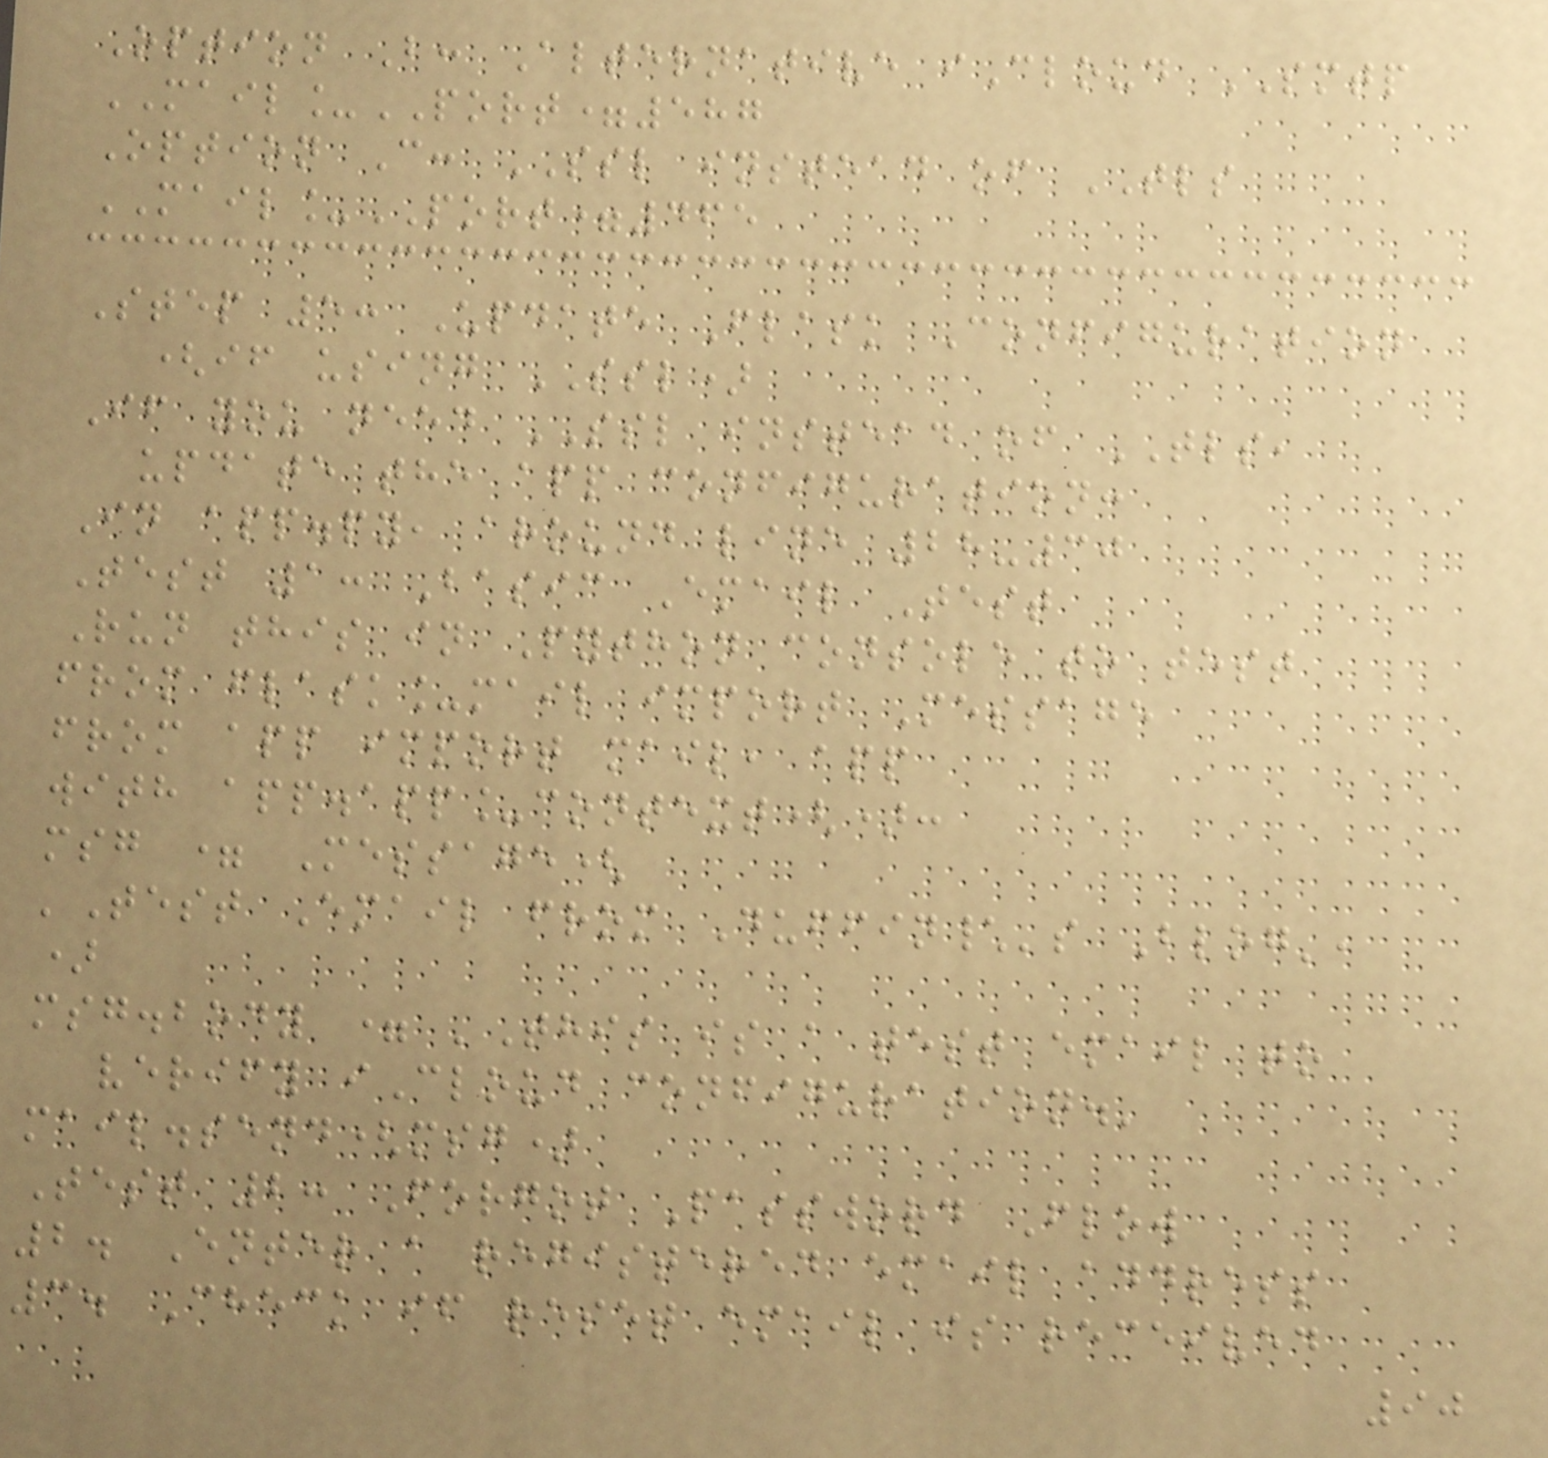Option B: Alternative iCloud SMTP
MAIL_PORT=587
Option C: SSL instead of TLS
MAIL_PORT=465
Step 5: Update Flask Configuration
(if using SSL)
If you need SSL instead of TLS,
update the app configuration:
In app.py, around line 28-30
Test 1: Basic Email Test
Run this in Python console to test
from flask_mail import Message
from app import mail, app
with app.app_context():
msg = Message(
'Test Email from Duffin\'s Blog',
)
msg.body = 'This is a test email to
verify iCloud configuration.'
mail.send(msg)
Test 2: Forgot Password Flow
2. Enter a registered email address
3. Check if reset email is received
90
